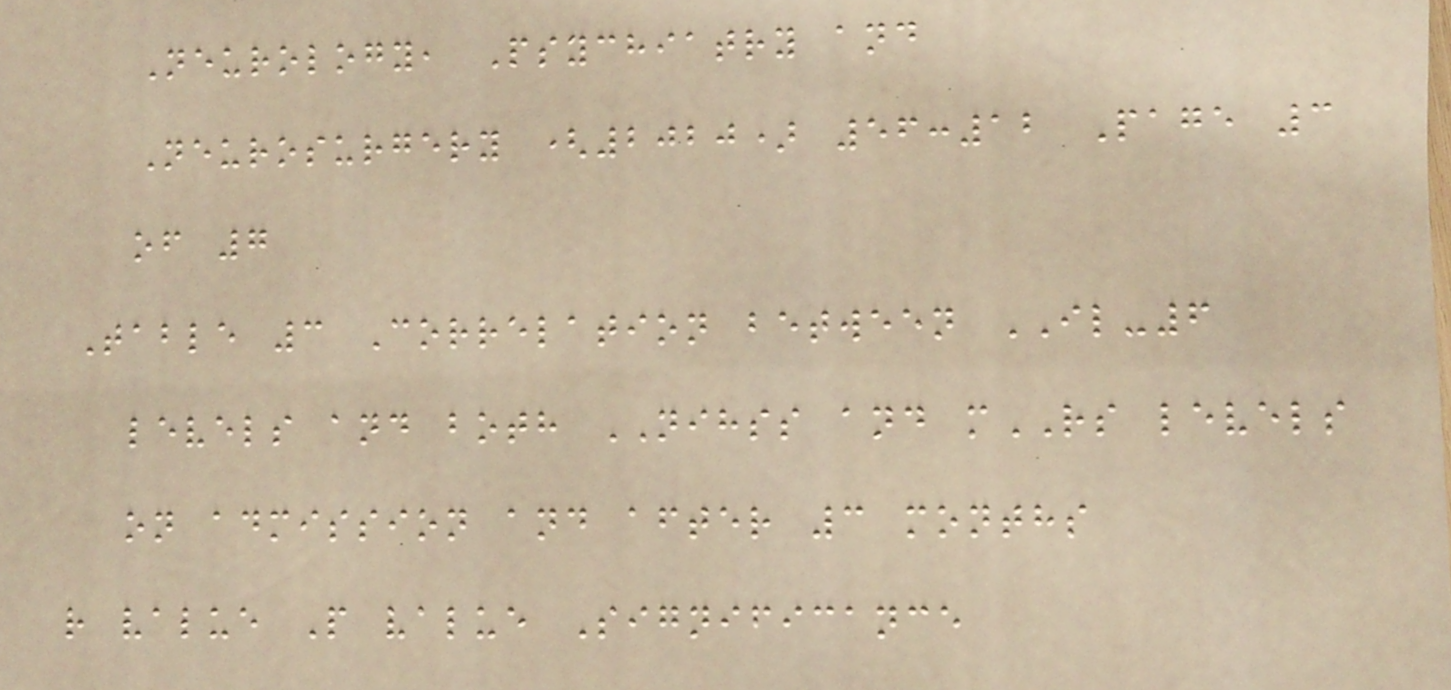Neurology, Psychiatry and
Neurosurgery (2020) 56:12 Page 3
of 7
Table 3 Correlation between IL-6
levels and both NIHSS and mRS levels
on admission and after 3 months
r value P value Significance
